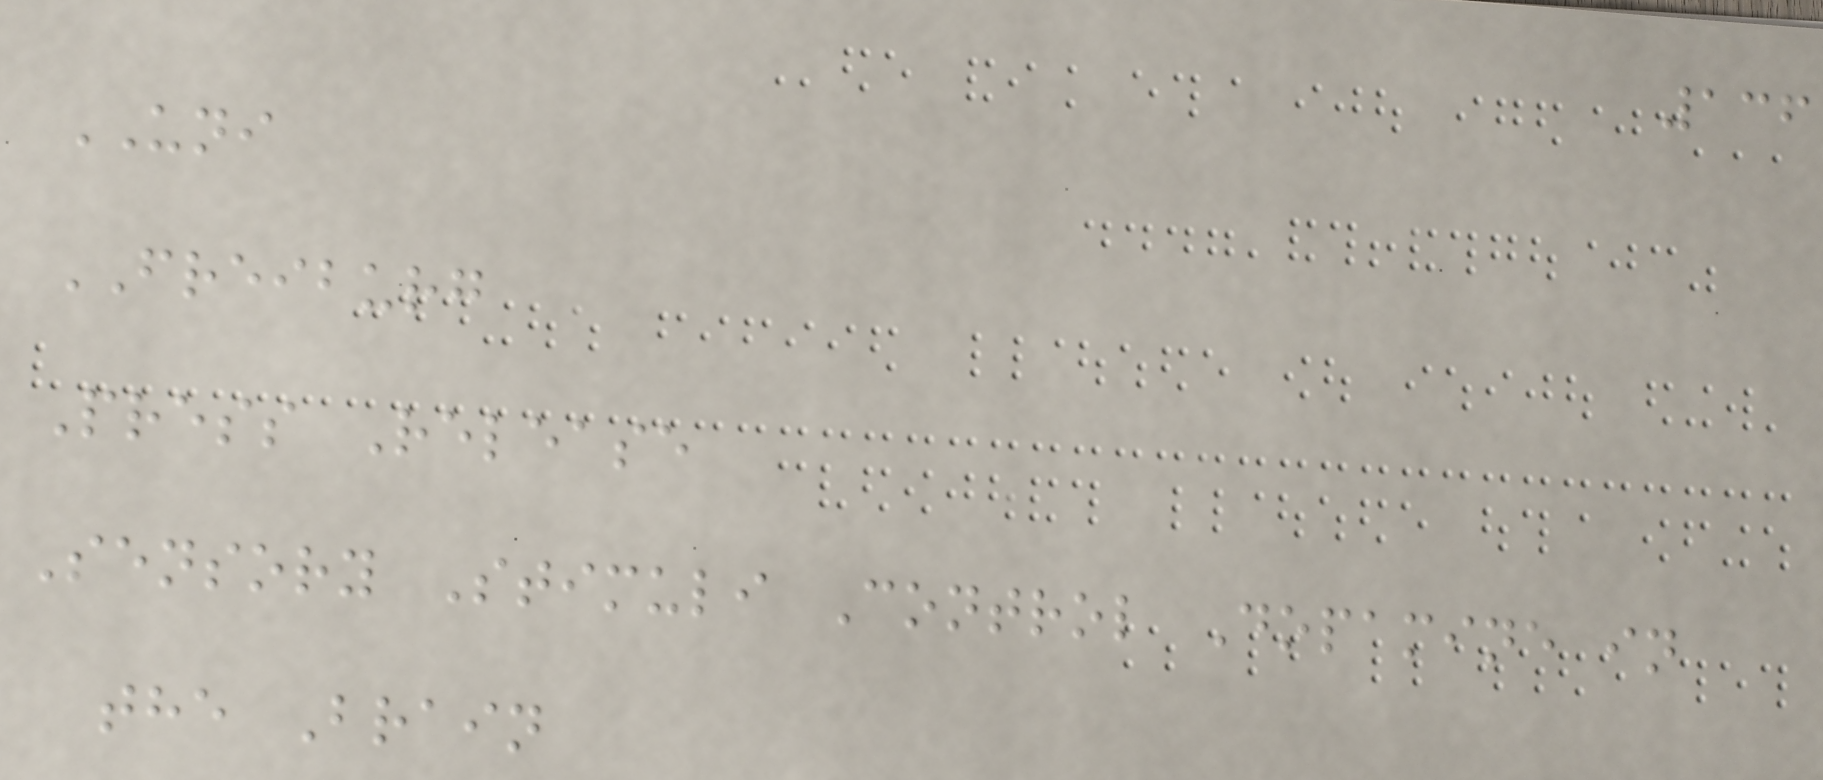136
UNI
FREIBURG
Press Release
Sensory Stimuli Control Dopamine in
the Brain
